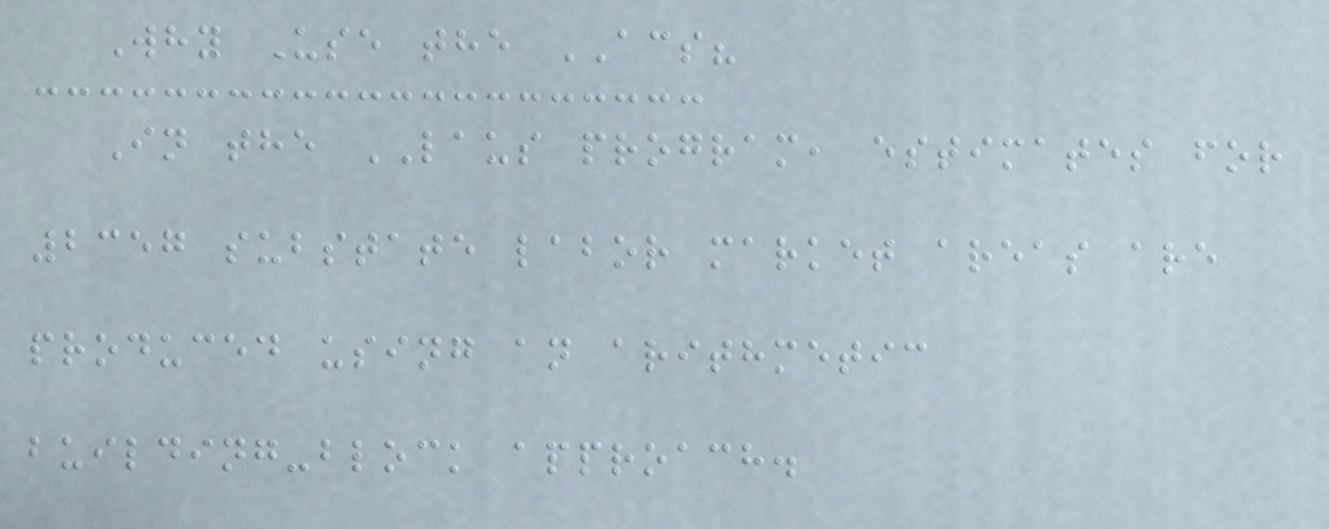Why Use the ACS?
In the LAUS program, estimates for
2357 substate labor market areas are
produced using an arithmetic
building-block approach.
